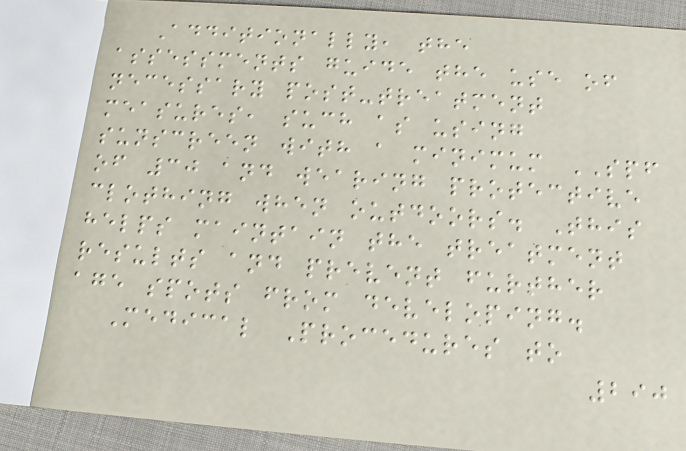Additionally, the
assessments guide the use of
necessary post-treatment
measures, such as using
sunscreen with a minimum SPF
of 30 and wearing protective
clothing when outdoors. This
helps maintain the treatment
results and prevent further
age spots from developing.
Medical Procedures to
290
